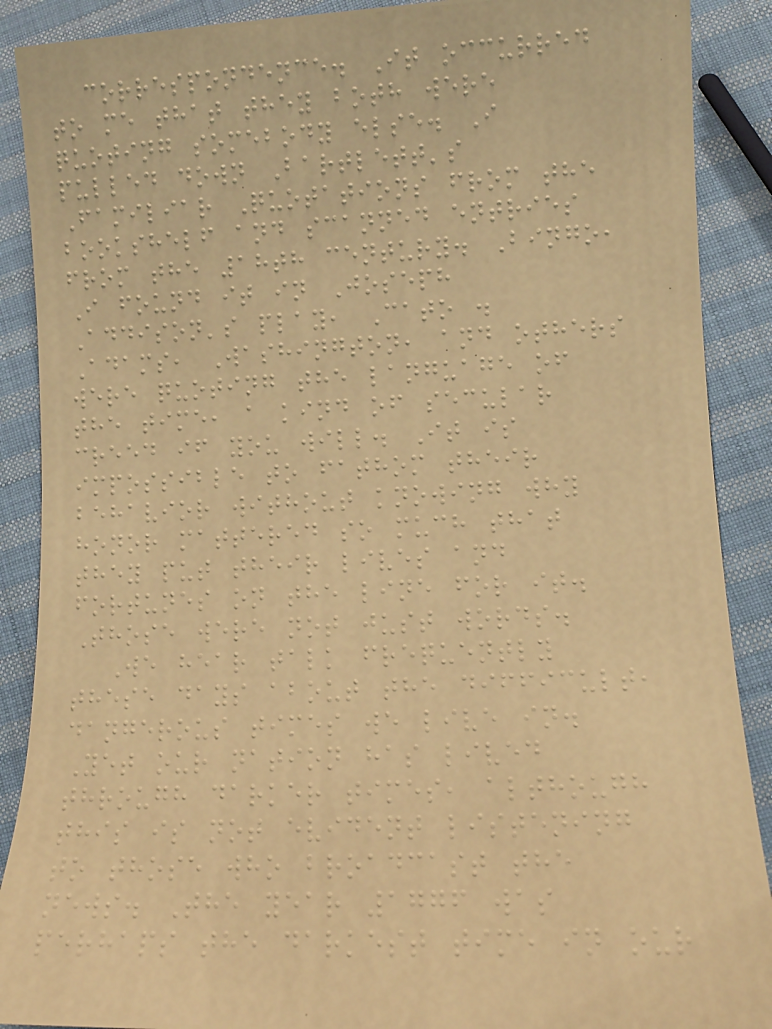correspondence. It occurred
to me that they both were
quoting somebody else. I
pulled down Bartlett's
Familiar Quotations from the
bookshelf and scanned entries
from the 18th century. Bingo,
I found it in Joseph
Addison's play, Cato .
Adams, Washington, and others
were quoting the language of
the time, a kind of secular
creed if you will. It is
impossible to fathom their
behavior without knowing why
honor mattered so much that
they put their lives and
fortunes on the line for it.
Those were not just words.
We hear talk frequently
these days about the difficult,
dangerous times we live in.
Yet our nation has lived
through darker times, although
this is not evident listening
to those who broadcast the
news. The year 1776 was
perhaps the darkest time in our
